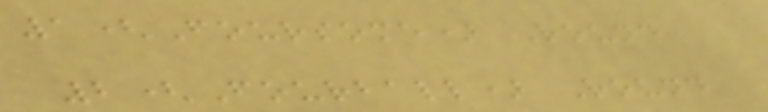1(Foursome) Round
2(Fourball) Round
